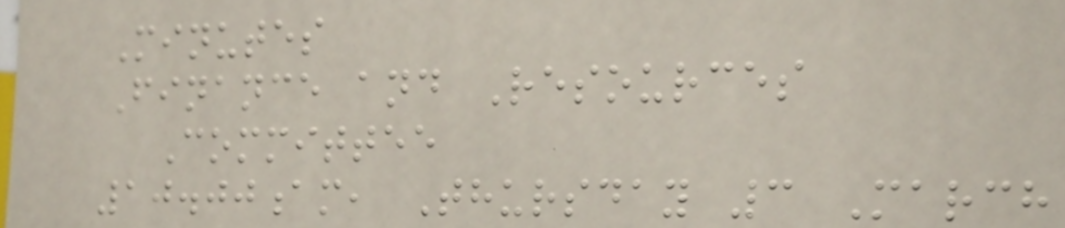Minutes
Finance and Resources
Committee
10.00am, Thursday 3 March
